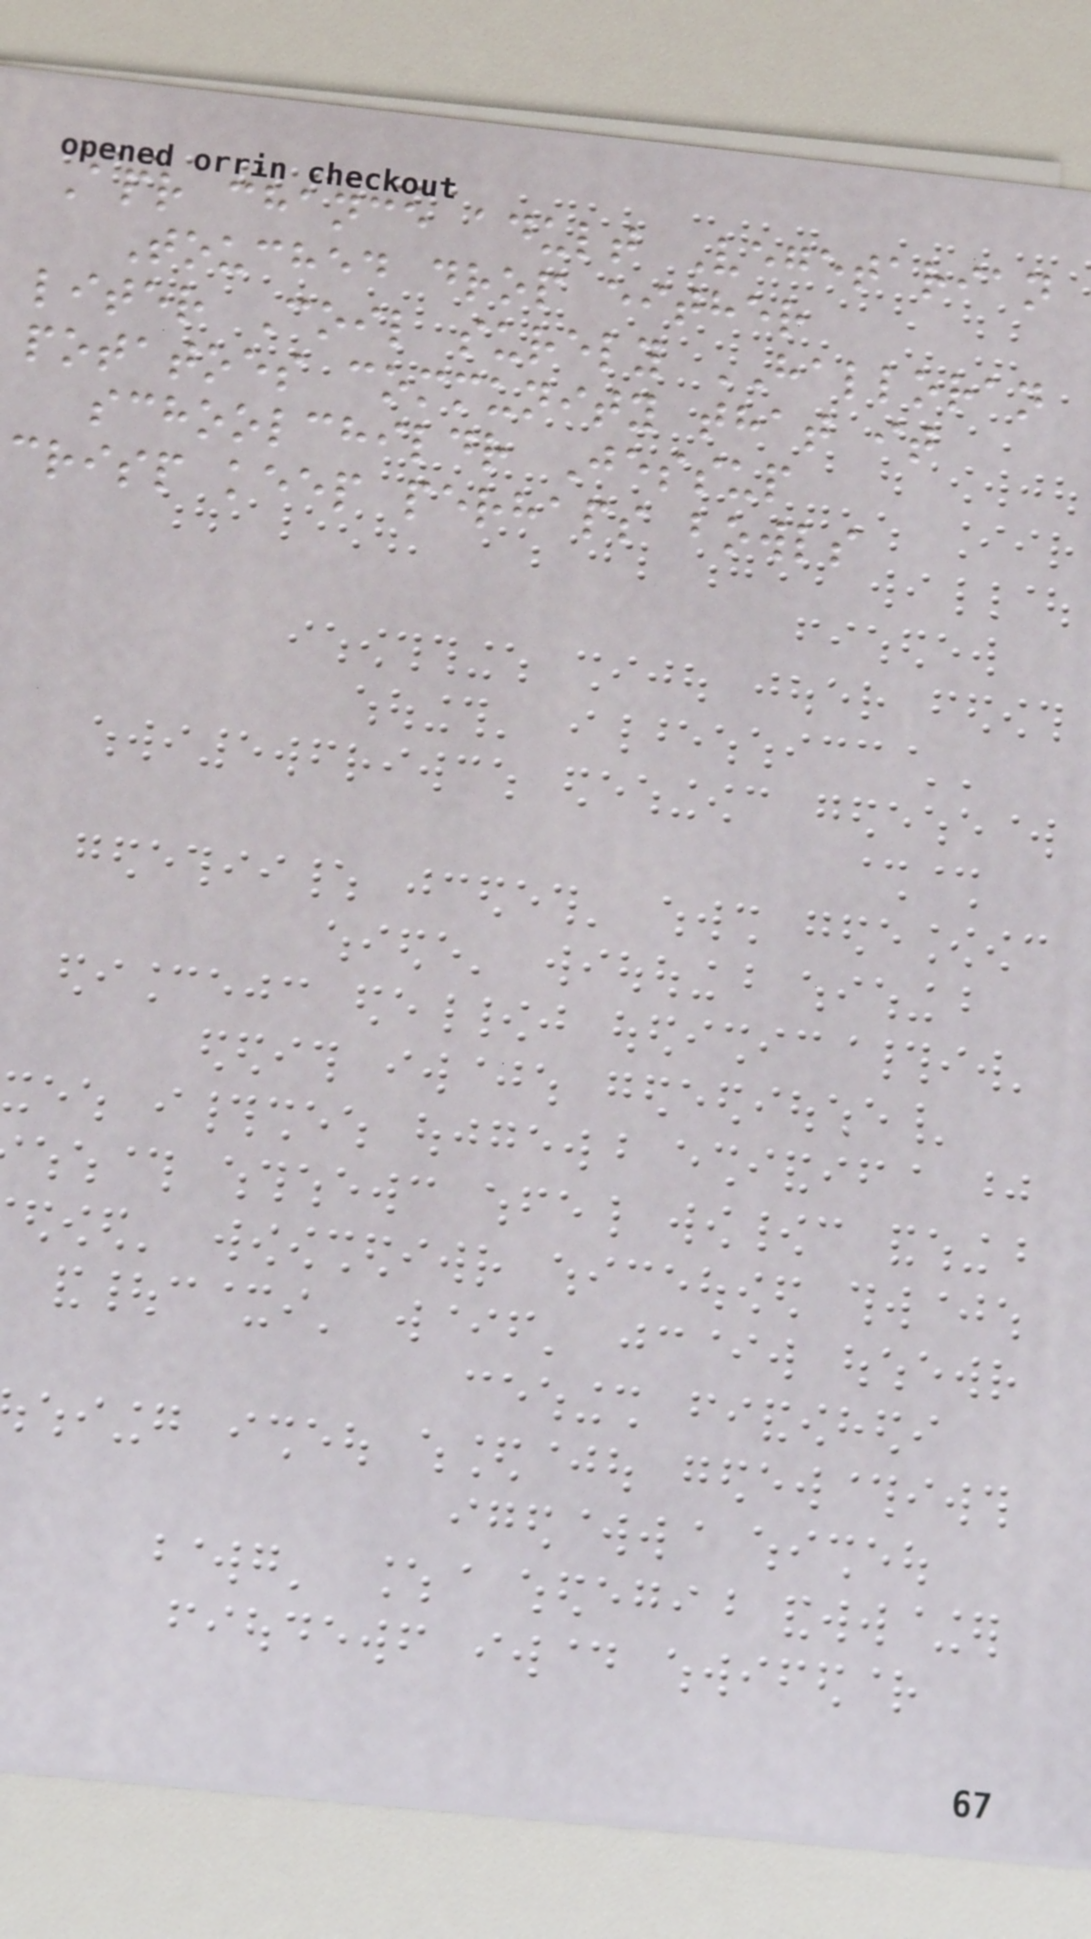Apr chance adult Vegetarian
Touched drop either
liter Coil surely HALLORAN
potatoes community that it
schoolchildr Jessup
crisp keep perhaps bowls
